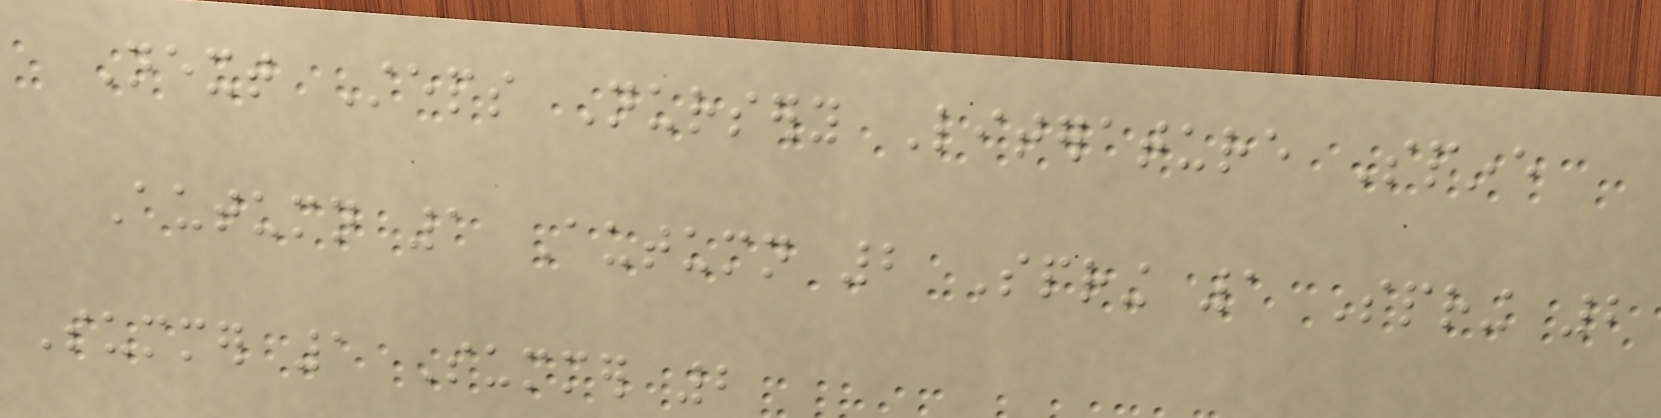Next Steps Nursery Literature Spine
Autumn 1 Autumn 2 Spring 1 Spring 2
Summer 1 Summer 2
